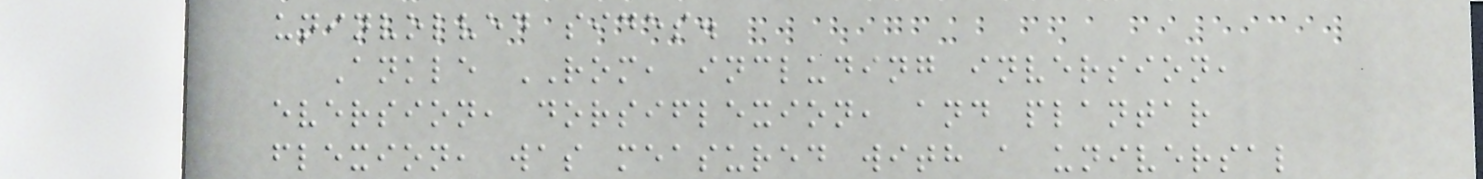uninvolved sides.
Ankle ROM, including inversion,
eversion, dorsiflexion, and plantar
flexion, was measured with a universal
